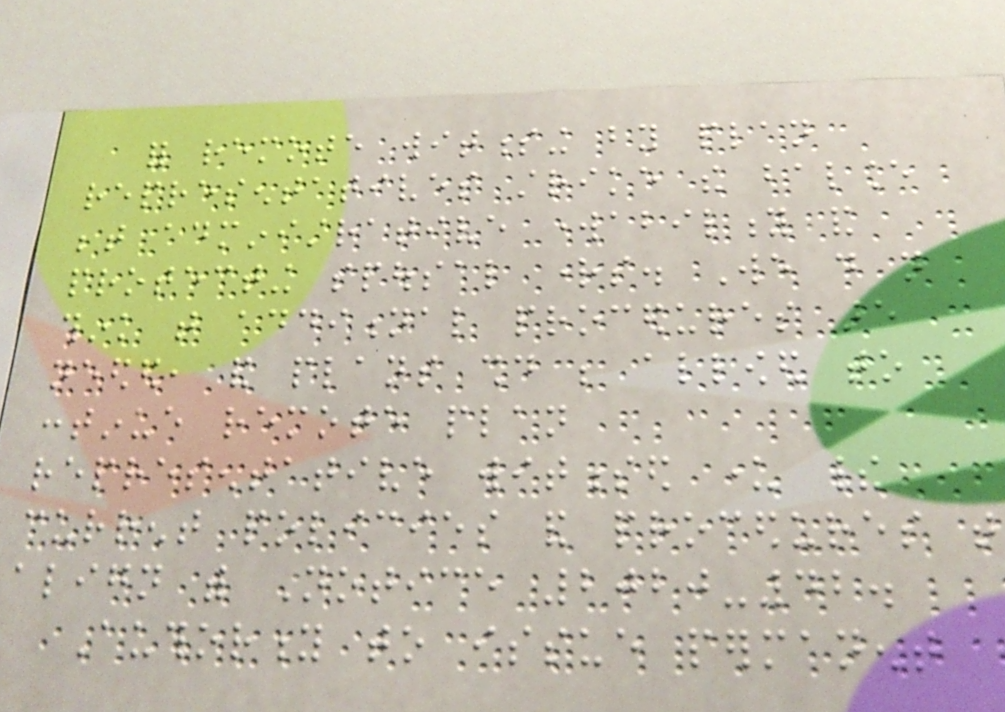for remote witnessing by plan
representatives strike the balance
between administrative workability and
protecting spousal rights. We do not
think that additional procedures are
needed, and plans should be allowed to
continue remote plan
representative witnessed under their
current policies and procedures that
align with Notice 2020-42.
Authority to issue permanent
